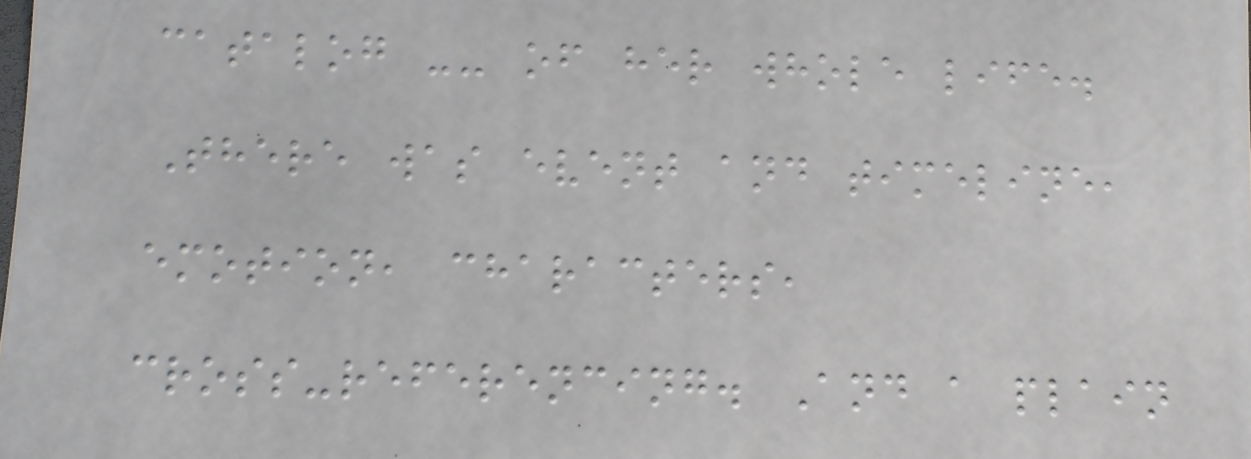catalog -- of her whole life.
There was event and timeline,
emotion, characters,
cross-referencing. And a plain
